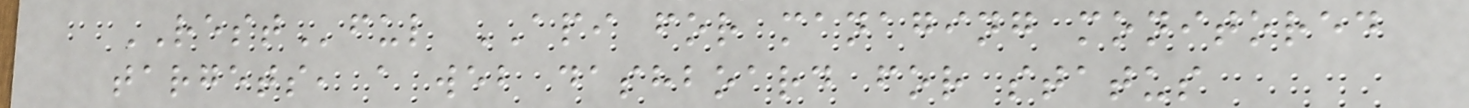RESTful API for managing monitored
targets, a web dashboard for status
